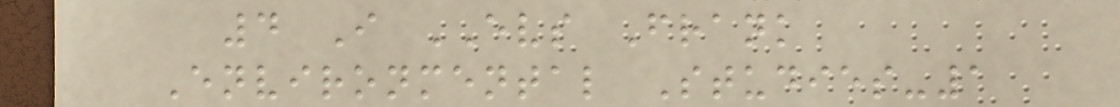4 I EVS Frank
Environmental Studies-1
